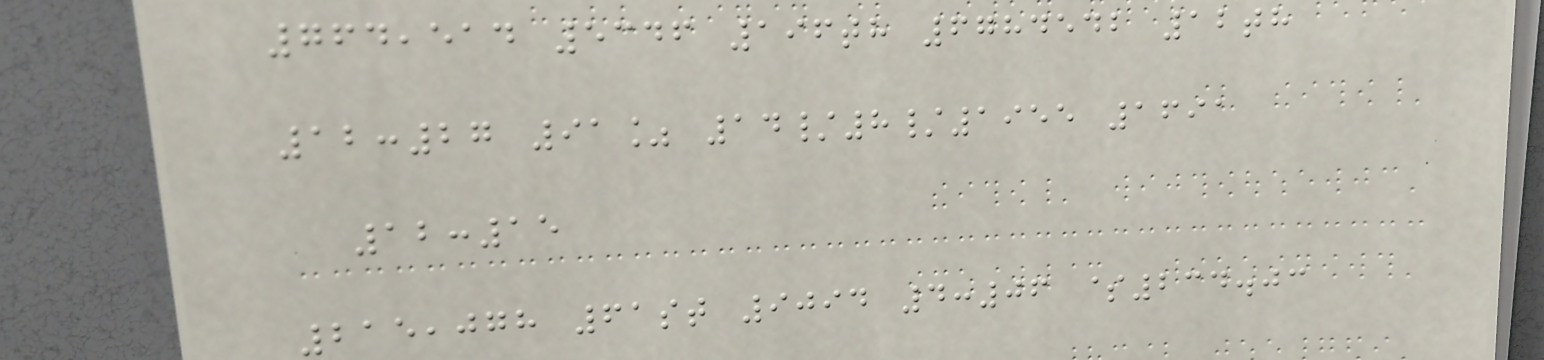764,514 5346 196th 6784542 12th
12:27 91% 14/8/1955 1691
12:15
215,078 61st 9094 4:06 $234.03
